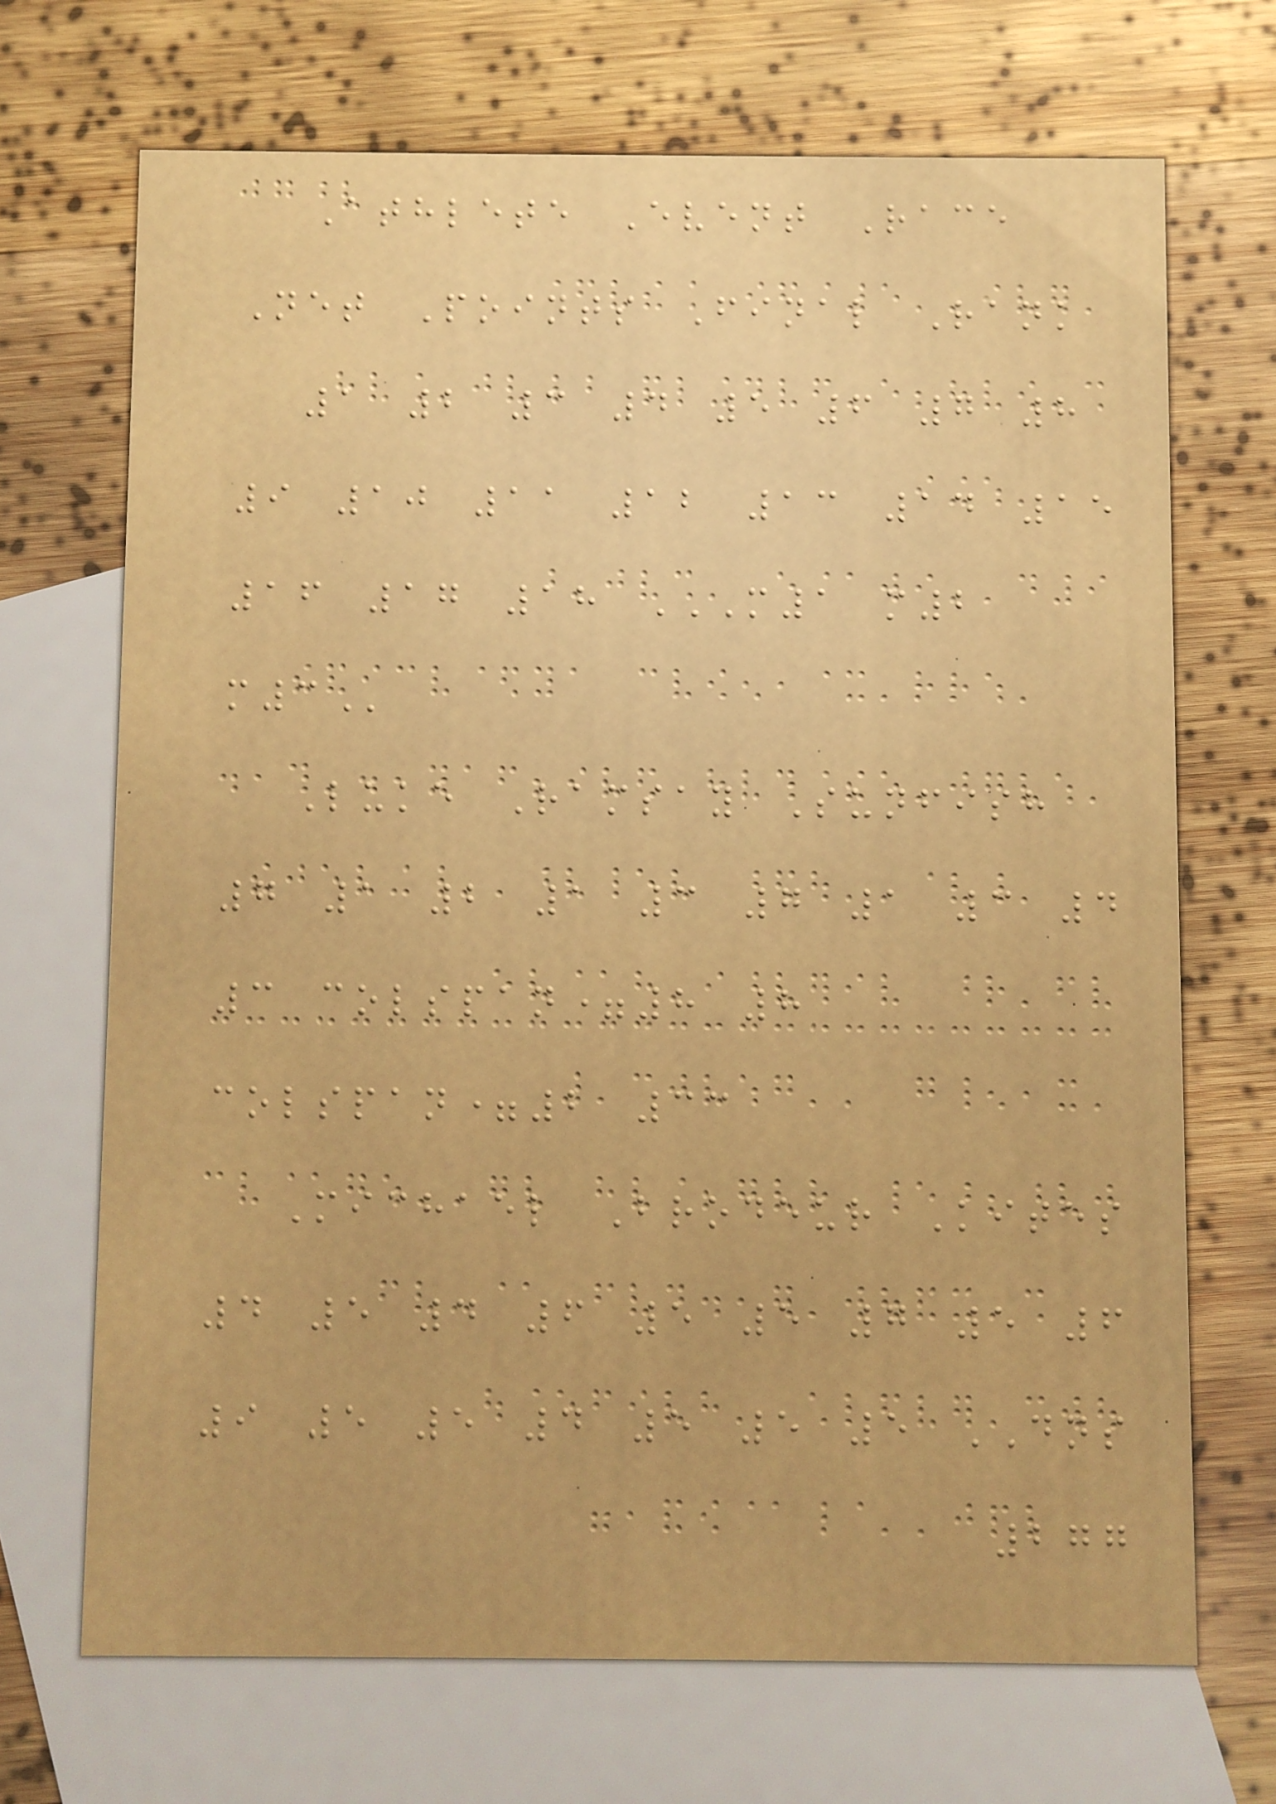Athlete Event Race
Net Points Final Rank
1 2 3 4 5 6 7 8
9 10 11 12 13 14 15
16 17 18 M1 M2
M3
Luke Ramsay Sunfish
7 1 2 1 3 7 1 3 4
3 colspan=8 8
colspan=2 33
Michael Brodeur Kites
4 5 4 6 5 5 7 5 6
9 5 5 4 5 5 5 DNS
277
